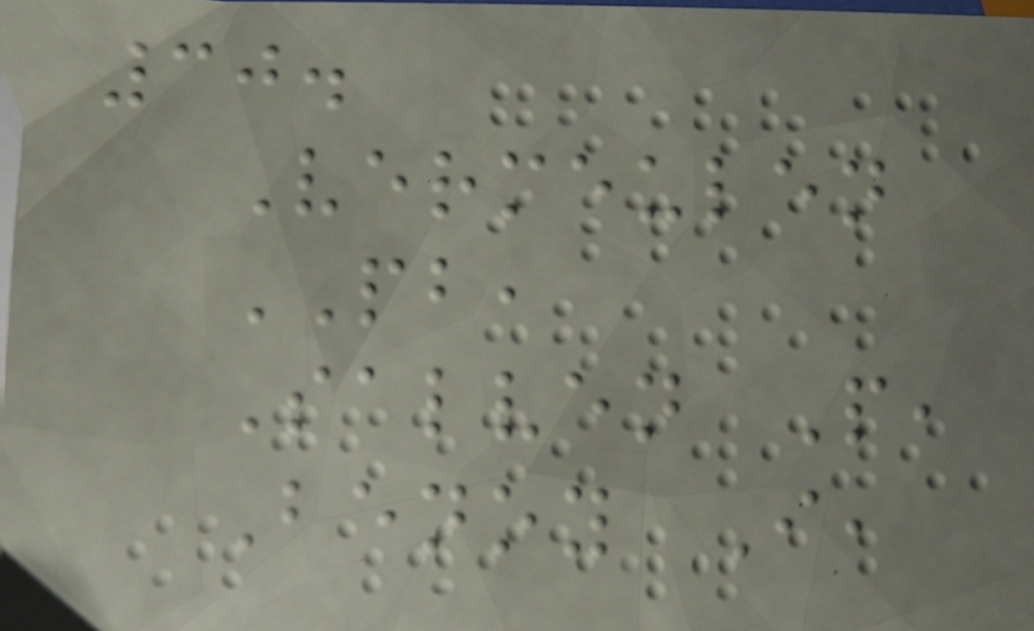30.
Vermeulen
PB,
Salven P,
Benoy I,
